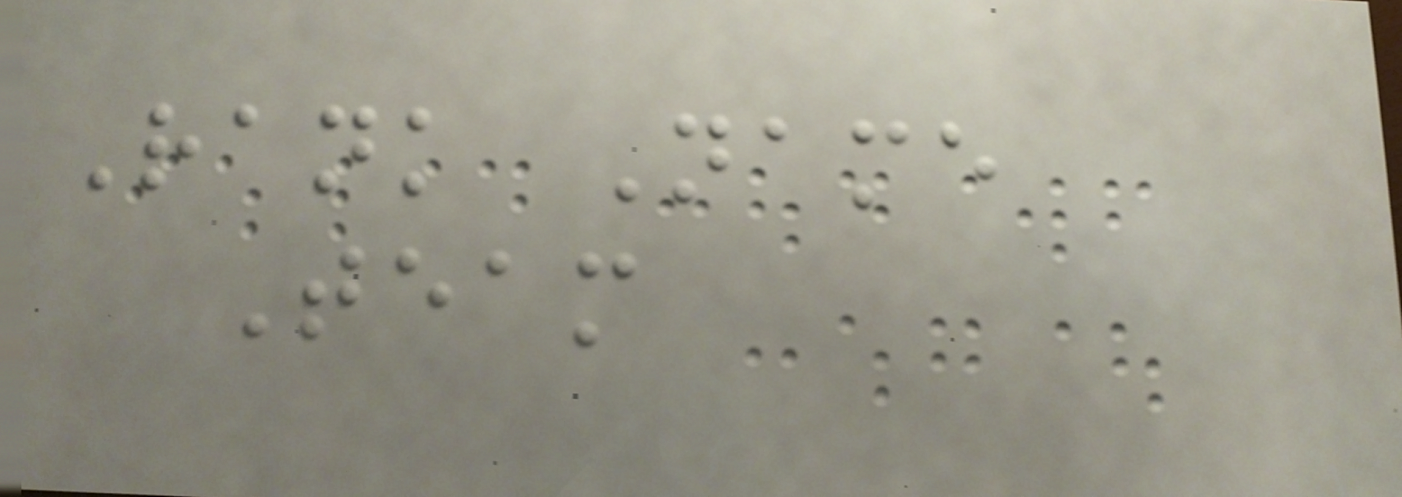Rank Name
Team
